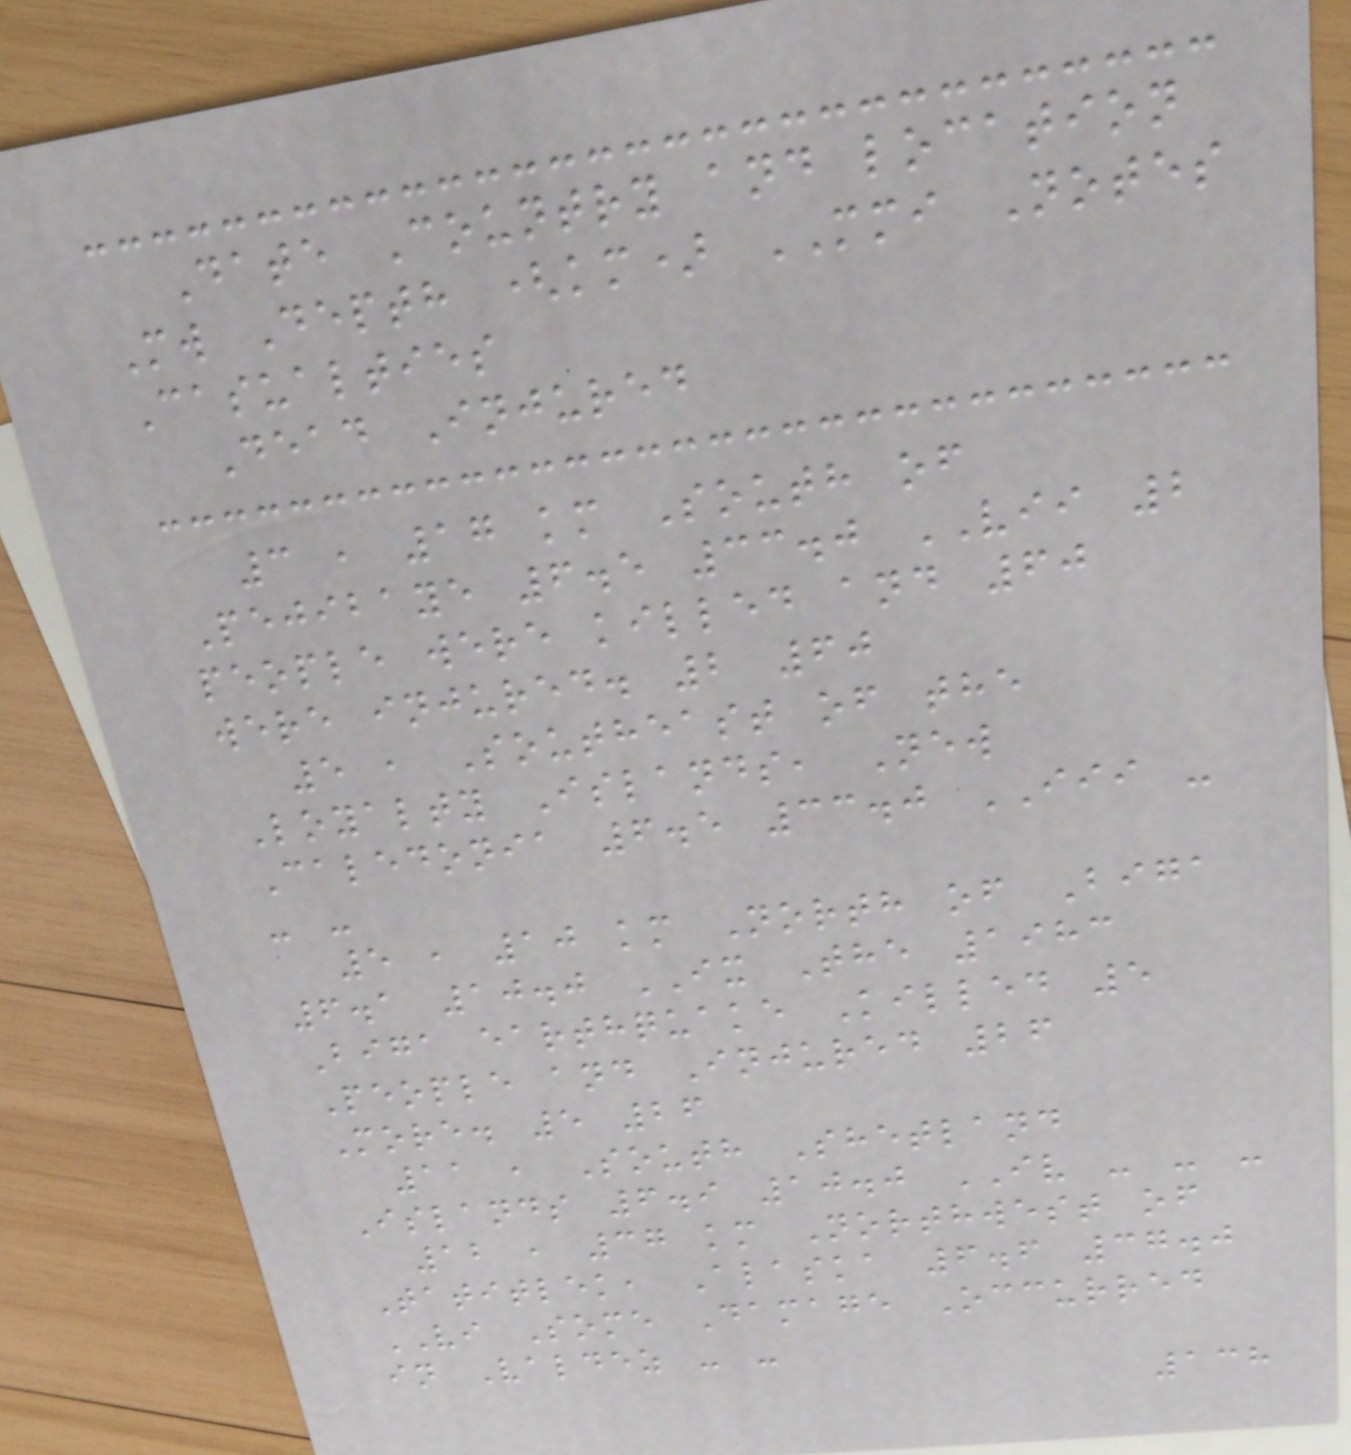Date Country and location
Mw Depth (km) MMI Notes
Casualties
Dead Injured
3 , 17 km South of
Pejibaye 6.5 33.0 VII 2
people were killed and 60
were injured. 2 60
5 , Southeast of the
Loyalty Islands, New
Caledonia 6.5 33.0 III -
- -
5 , 10 km North of Biga
6.1 10.0 IX The 1983
Biga earthquake Killed 5
People and Injured 26
More. 5 26
11 , South Shetland
Islands 6.9 10.0 IV - - -
12 , 37 km Northwest of
Tatitlek, Alaska 6.6 37.0
VI Some Damage Occurred
in Valdez - -
138
